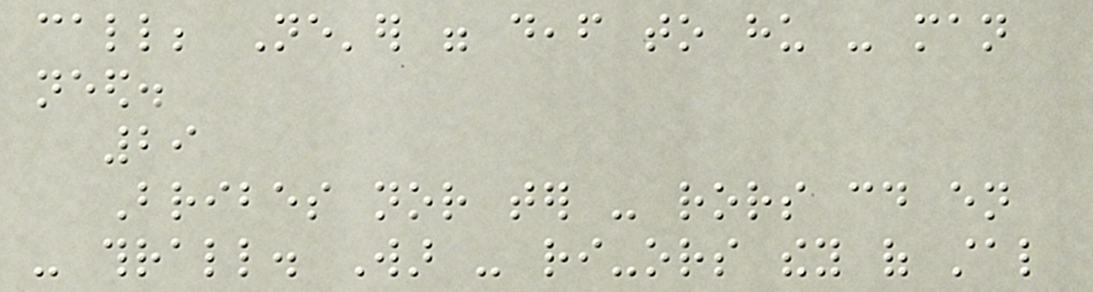call; Ne'er were deaf to hu - man
need.
29
Bribes nor ter - rors could en
- thrall. War - ri-ors they of stal
